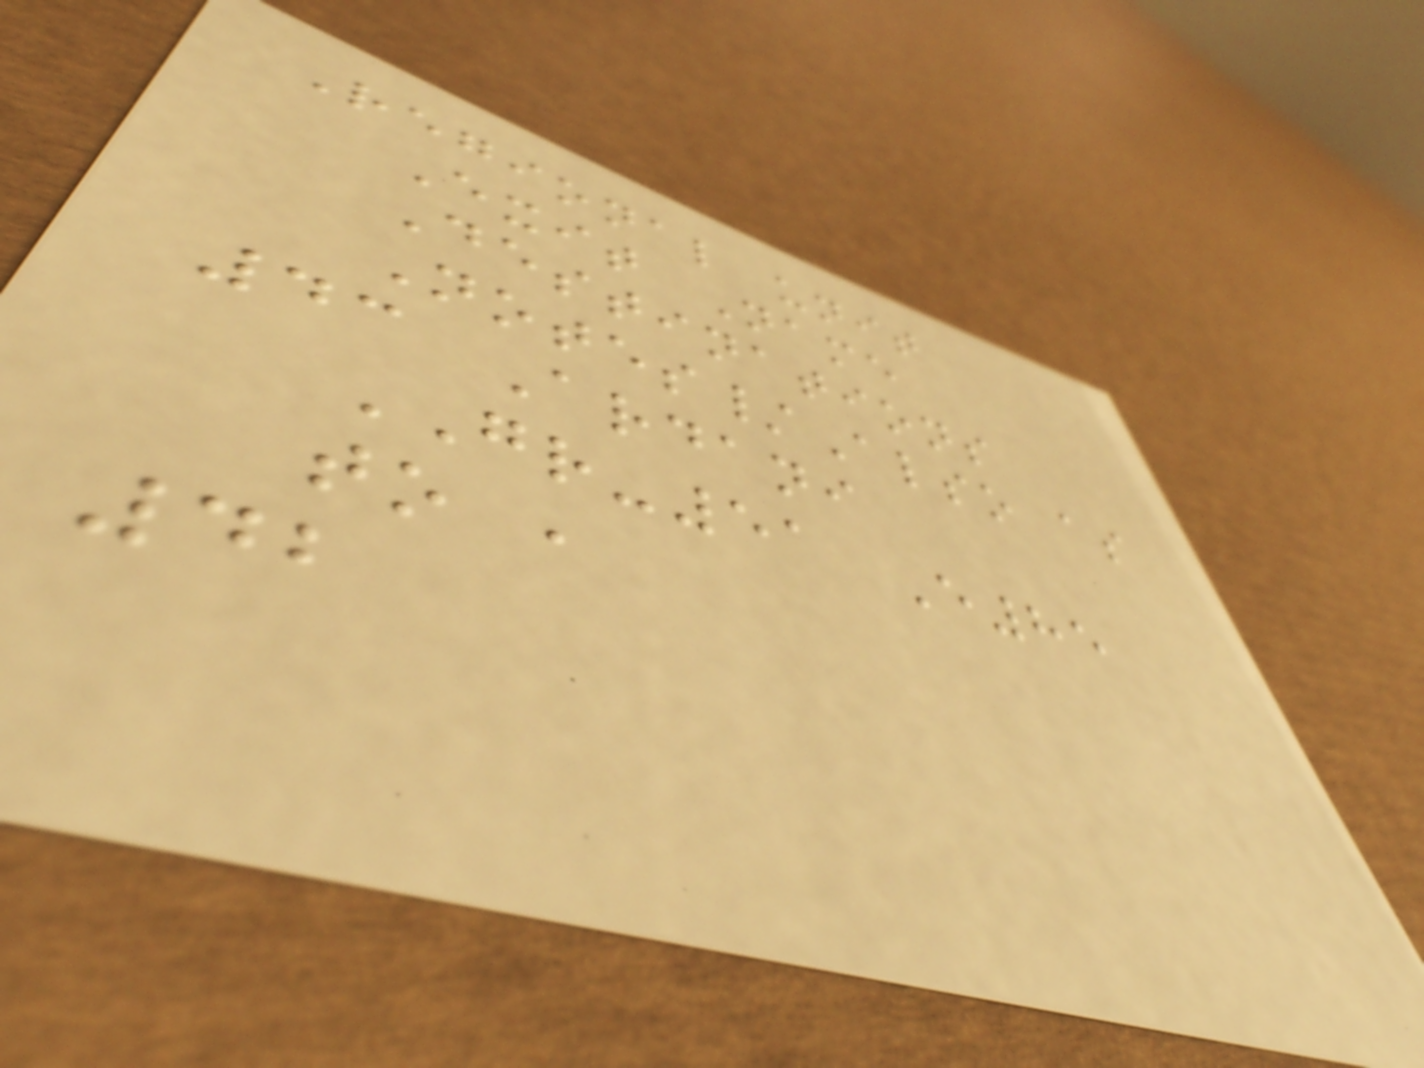Regional unit
Exit Name
Destinations
Notes/Also as
43 Ardani
GR-51 E85
to ,
42
